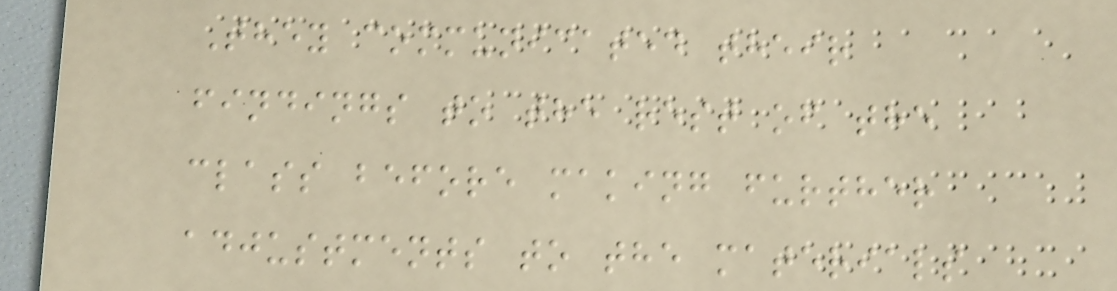They communicated their
findings to the rest of the
class before making further
adjustments to the materials
